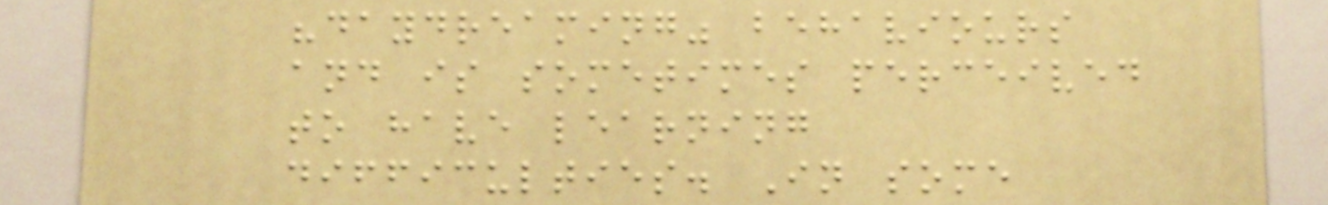"daydreaming" behaviours
and is sometimes perceived
to have learning
difficulties. In some
